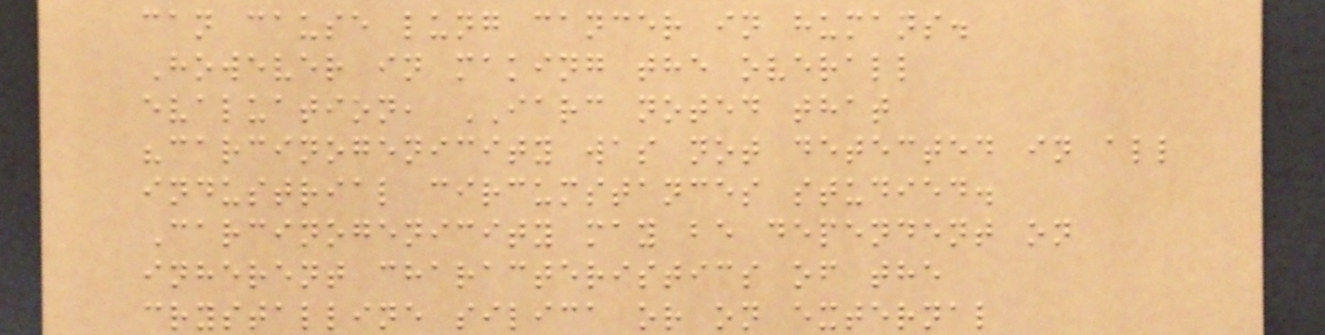can cause lung cancer in humans.
However in making the overall
evaluation, IARC noted that
"carcinogenicity was not detected in all
industrial circumstances studied.
Carcinogenicity may be dependent on
inherent characteristics of the
crystalline silica or on external
